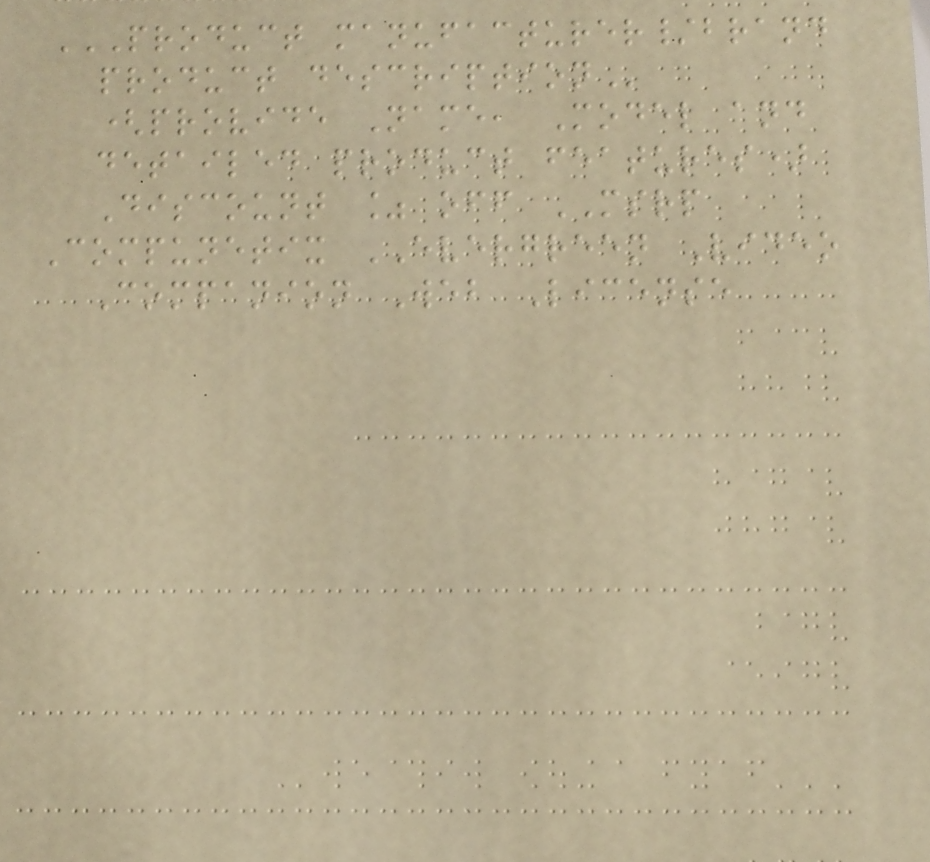PRODUCT MANUFACTURER/BRAND
PRODUCT DESCRIPTION
(provide Name, Model and
detailed product features)
Discount % off MSRP
Compunetix EVERGREEN Video
Companion Web License
